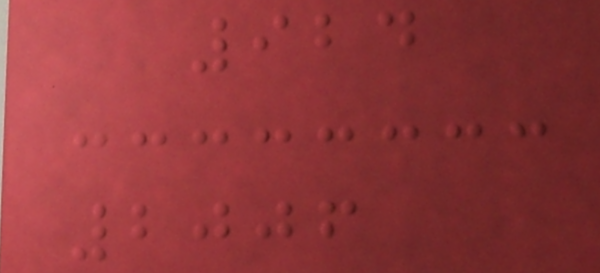924
2006
